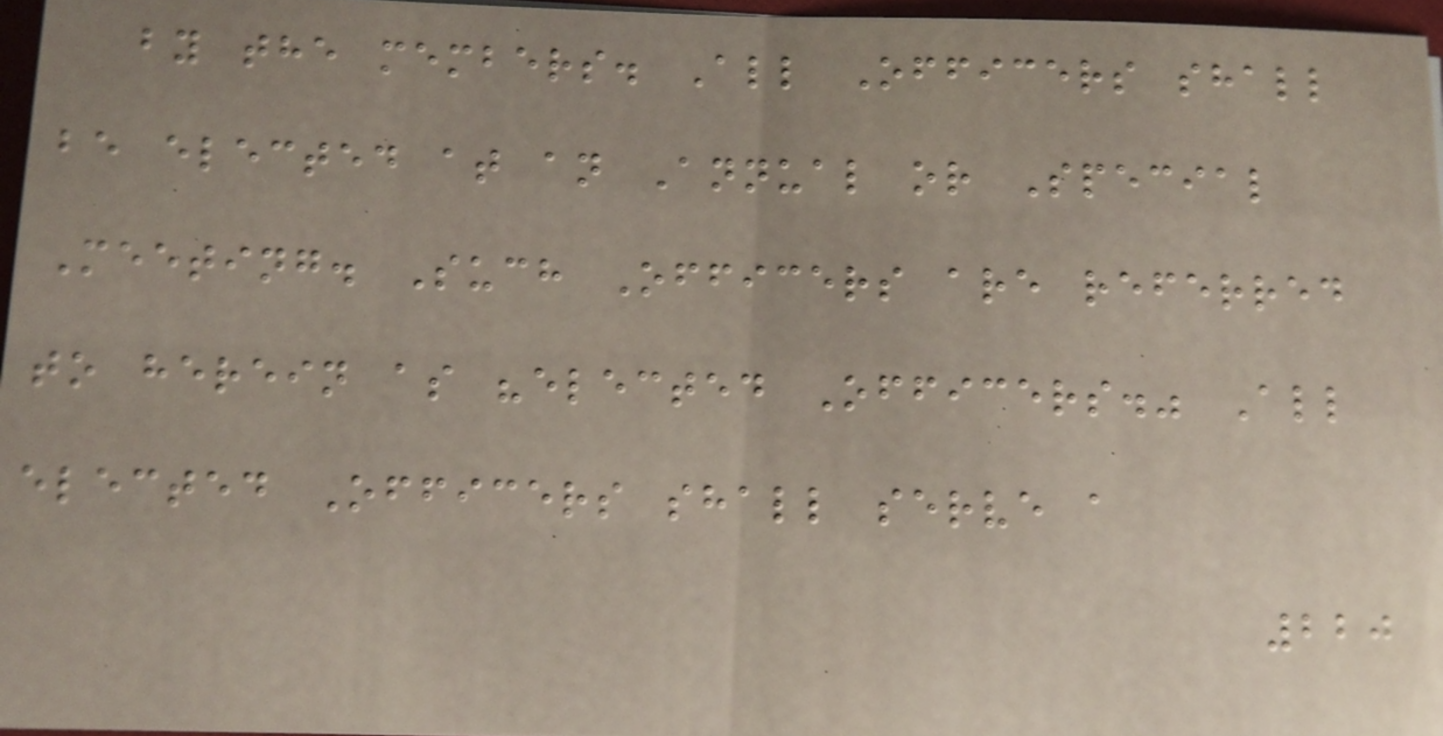by the members. All Officers shall
be elected at an Annual or Special
Meeting. Such Officers are referred
to herein as "elected Officers." All
elected Officers shall serve a
220
